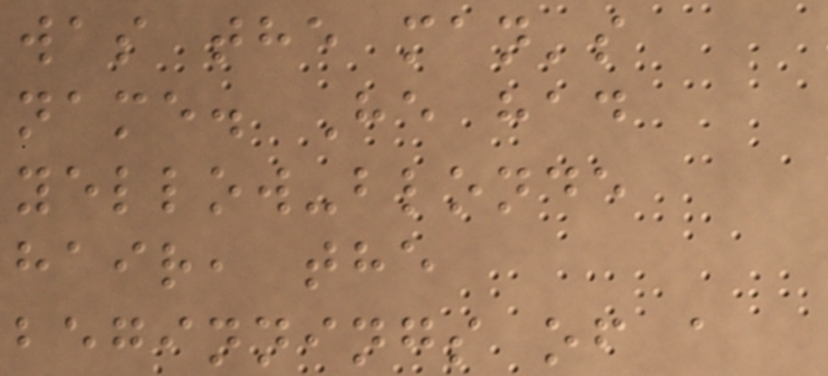was the man's
name. He had
yellow-blonde
hair, the
beginnings of a
